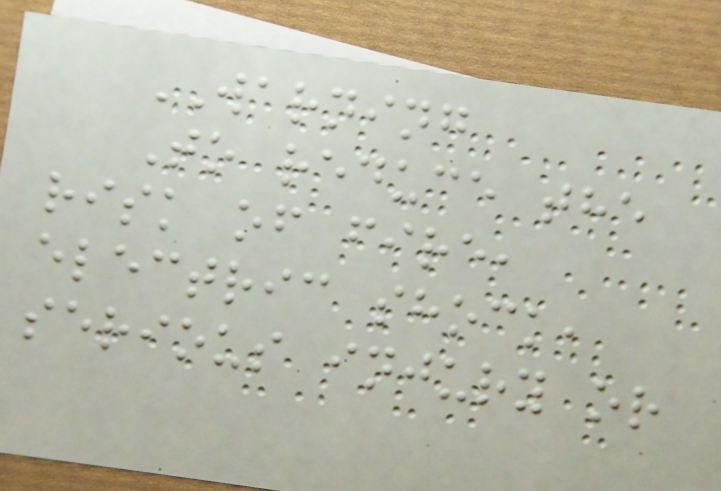WARNING
To reduce the
risk of fire,
electric shock,
serious injury or
